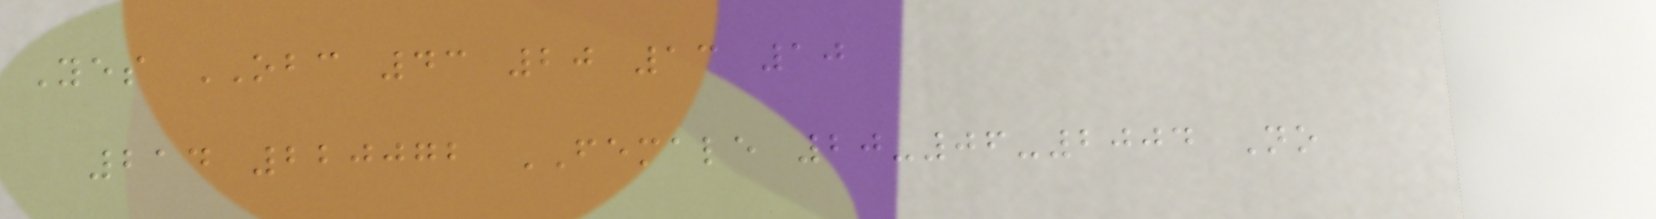Yes OBC 43 20 13 10
214 220072 FEMALE 20-06-2004 No
